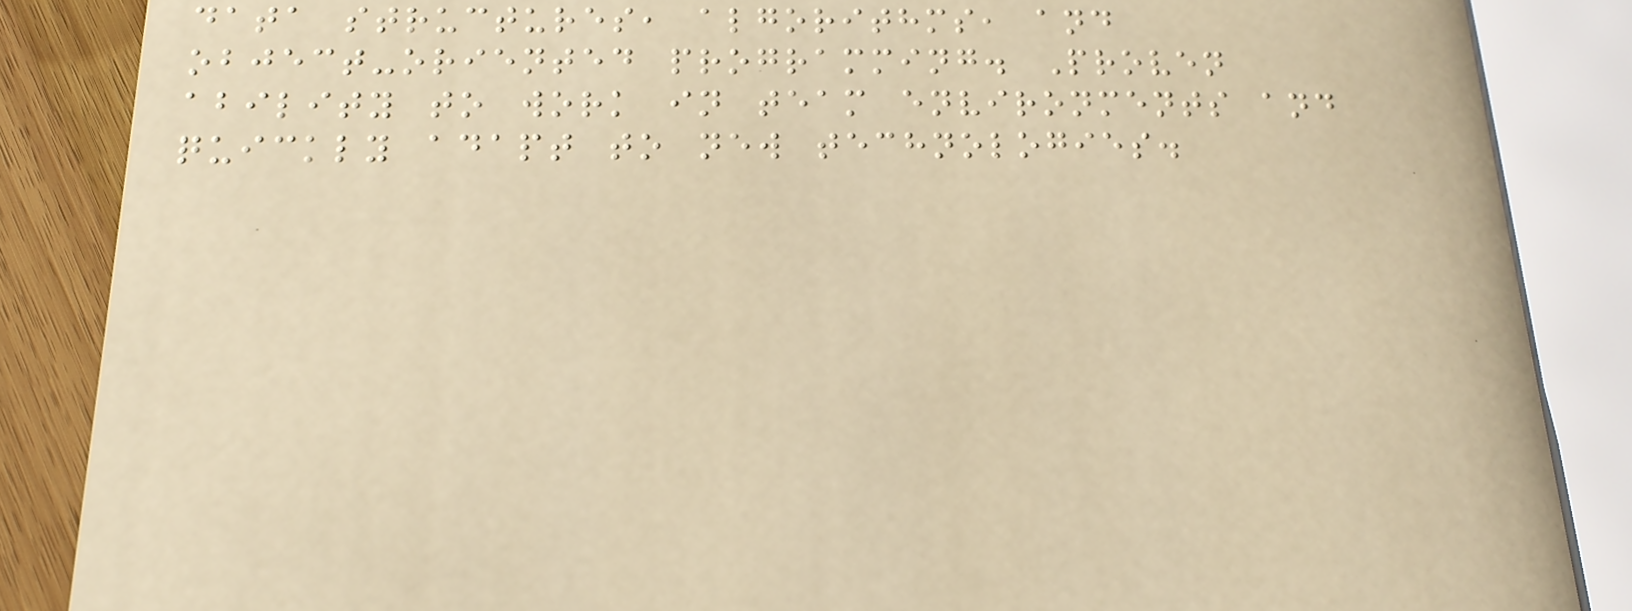data structures, algorithms, and
object-oriented programming. Proven
ability to work in team environments and
quickly adapt to new technologies.
